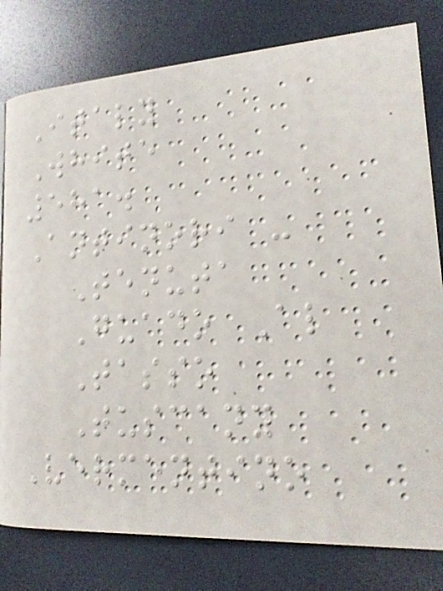Italy
White
581.
Antinori -
Tenuta
Guado Al
Tasso
Tuscany
Vermentino
